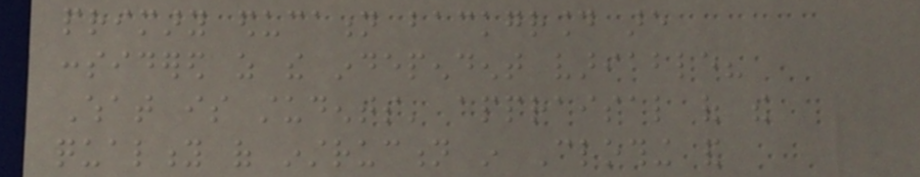primary education background are
considered as the independent variable?
What is students' appraisal of the
quality of instruction in Clothing and
